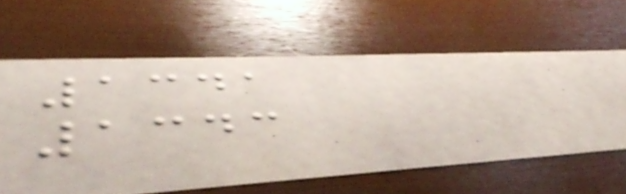1341
1343
